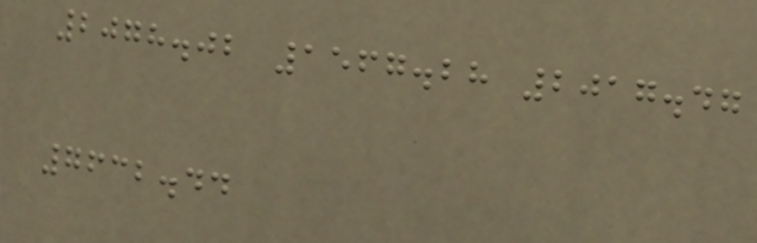2078.02 1567.28 2017.47
7632.44
